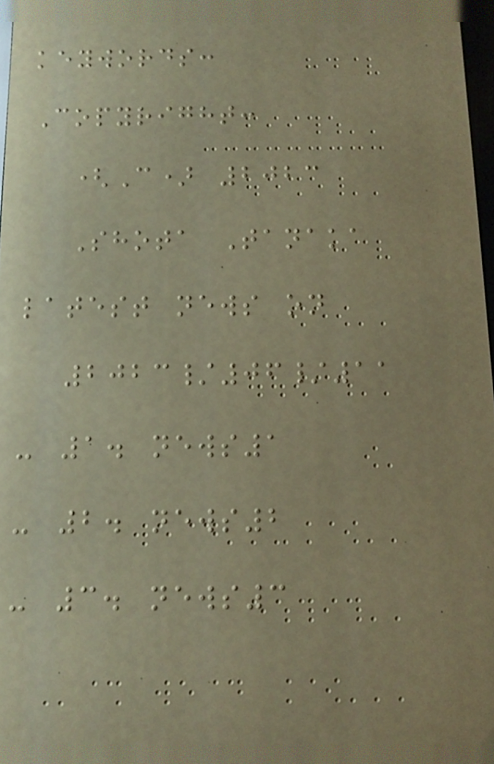keywords:
Copyright:
(C) 2023
Shota Tanaka
latest news on
2023/06/11
- 1. news1
- 2. news2
- 3. news3
